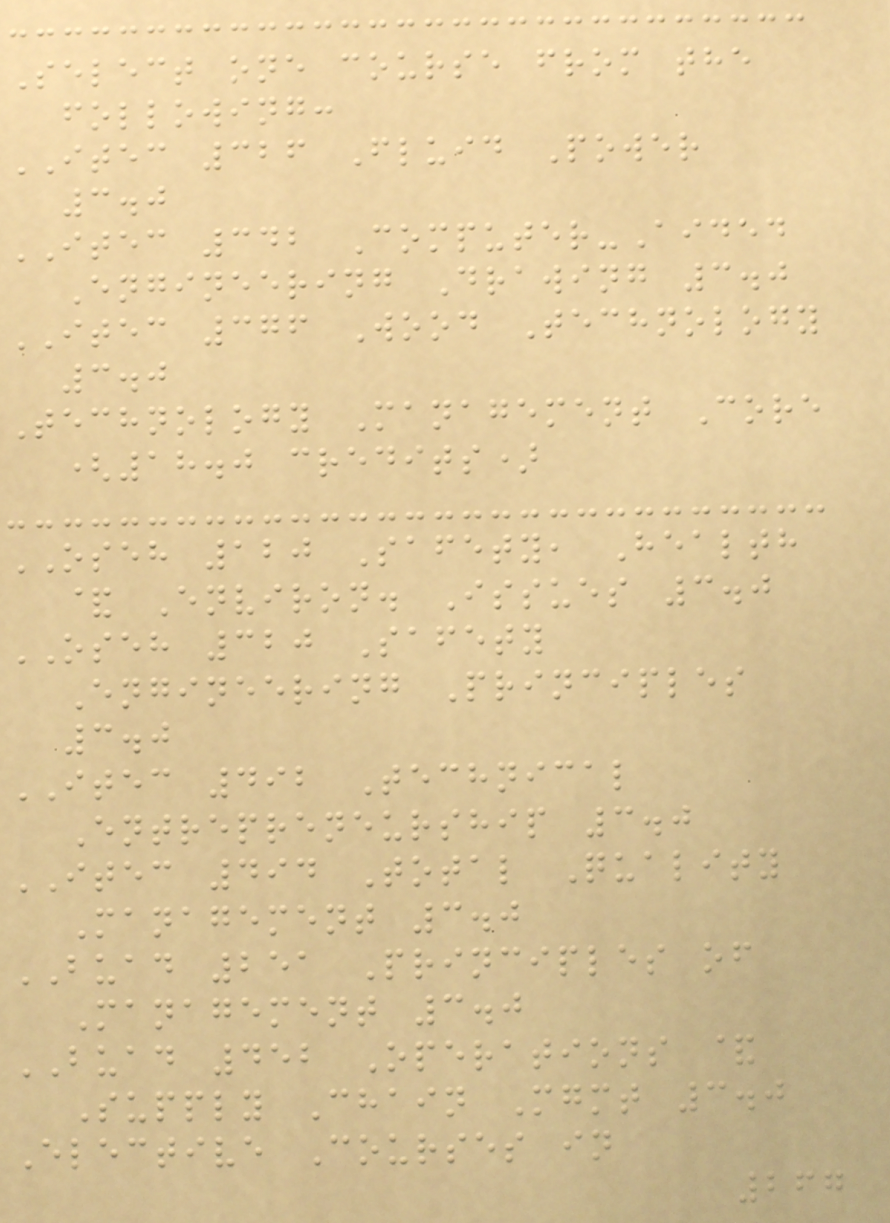Select one course from the
following:
ITEC 326 Fluid Power
3.0
ITEC 342 Computer-Aided
Engineering Drawing 3.0
ITEC 376 Wood Technology
3.0
Technology Management Core
(18.0 credits)
OSEH 120 Safety, Health
& Environ. Issues 3.0
OSEH 320 Safety
Engineering Principles
3.0
ITEC 492 Technical
Entrepreneurship 3.0
ITEC 494 Total Quality
Management 3.0
BUAD 251 Principles of
Management 3.0
BUAD 452 Operations &
Supply Chain Mgmt 3.0
Elective Courses in
267
